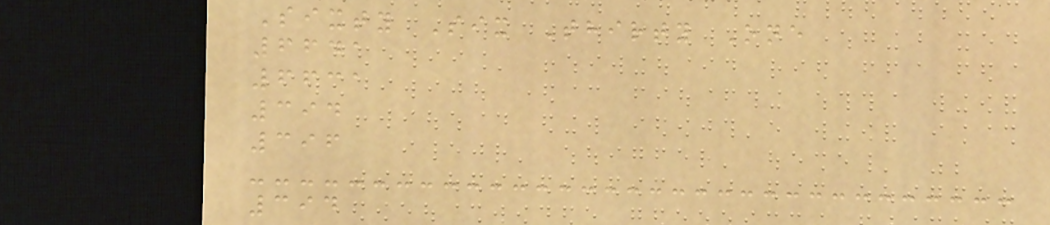Sixty Six Thirty One
6641
6631
394
396
394
